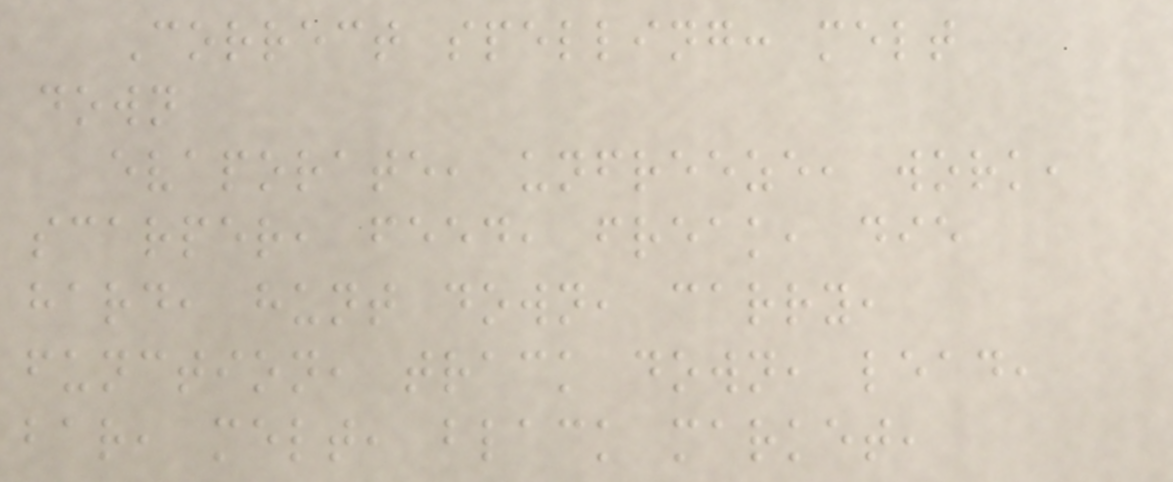Correct spelling: melt
down
evaporate, unfreeze, work,
scarper, feed, freak, die
hard, hunt down, carry,
function, track down, lead,
bar, melt, black market,
